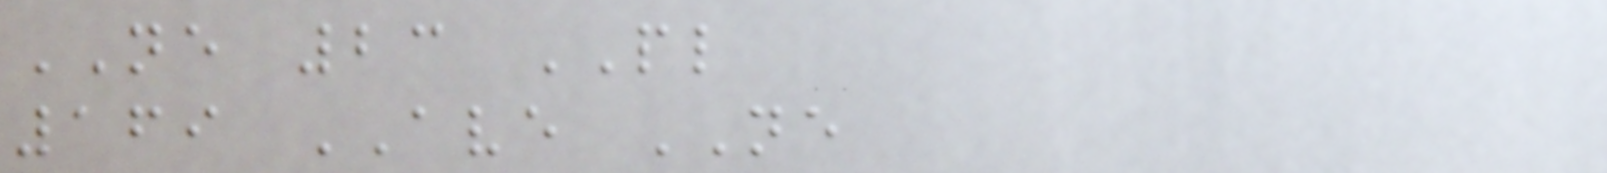NE 23 PL
169 AVE NE
